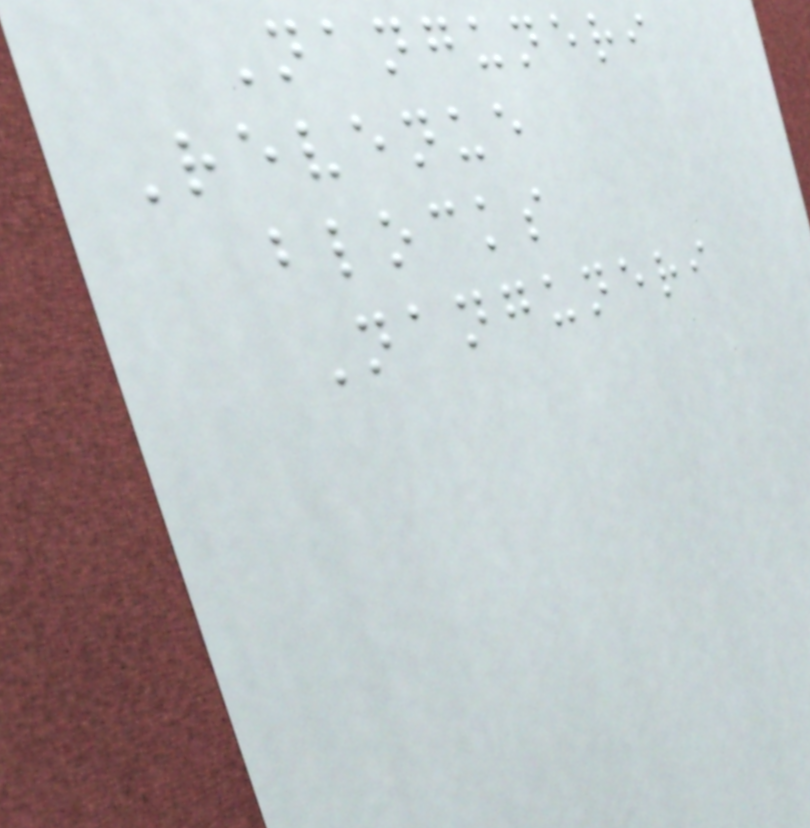Nanguneri
Revenue
blocks
Nanguneri
